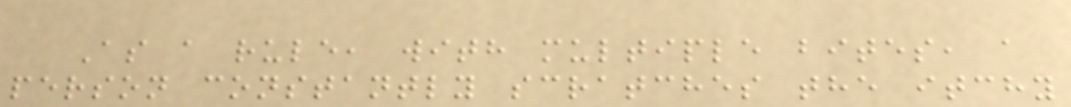As a rule, with multiple bites, a
person constantly scratches the itchy
